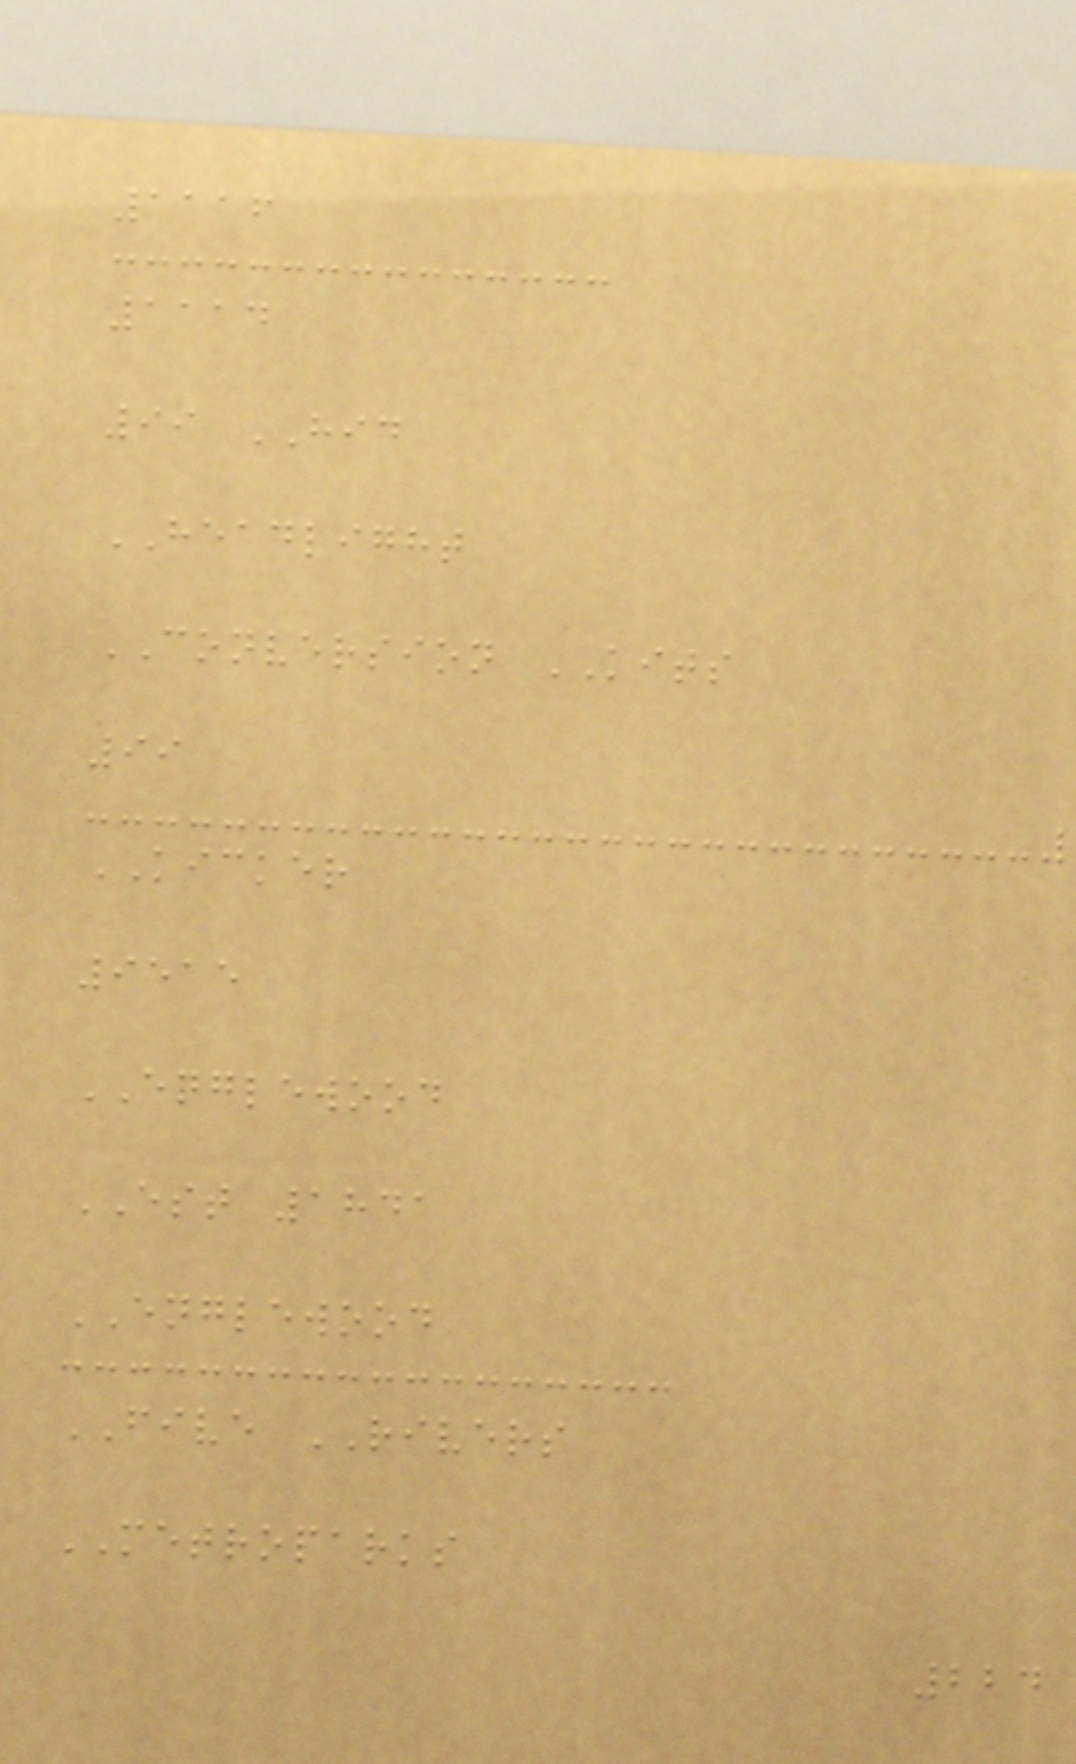1116
1114
99 HID
HEADLIGHT
CONVERSION KITS
99
KICKER
9515
ENGLEWOOD
EST 1841
ENGLEWOOD
FIVE RIVERS
METROPARKS
224
